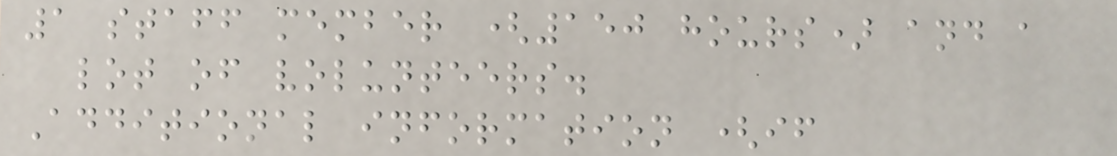1 staff member (150 hours) and a
lot of volunteers.
Additional information (if
